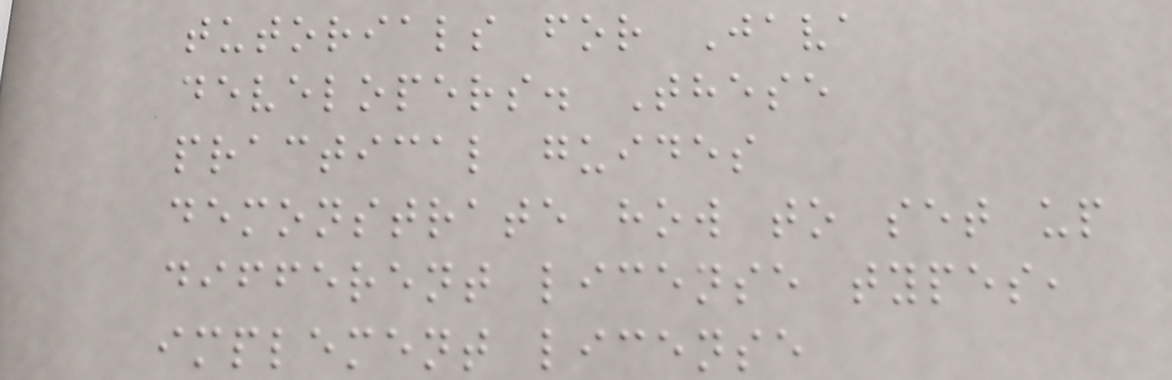tutorials for Java
developers. These
practical guides
demonstrate how to set up
different license types,
implement license
